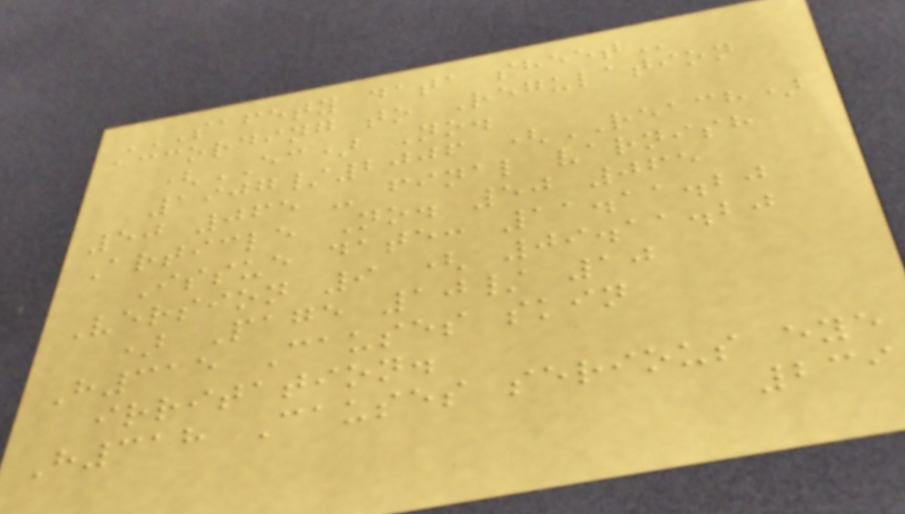SAFETY DATA SHEET
according to Regulation
(EC) No.
1907/2006 (REACH)
50 065 - final varnish
Article No. 50 065
Issue date: 11.11.20
Version 9 ( 09.11.20
) Page 10/ 10
H315 Causes skin
irritation.
H318 Causes serious eye
239
